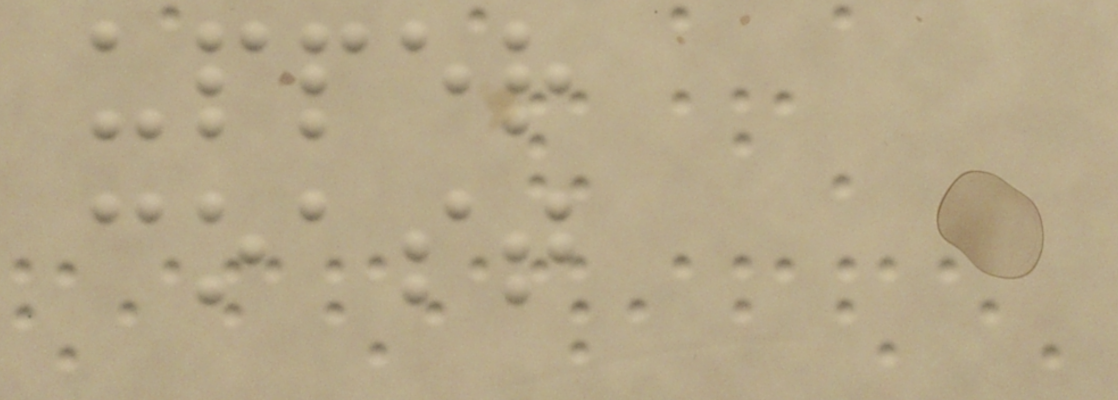upper
coast
